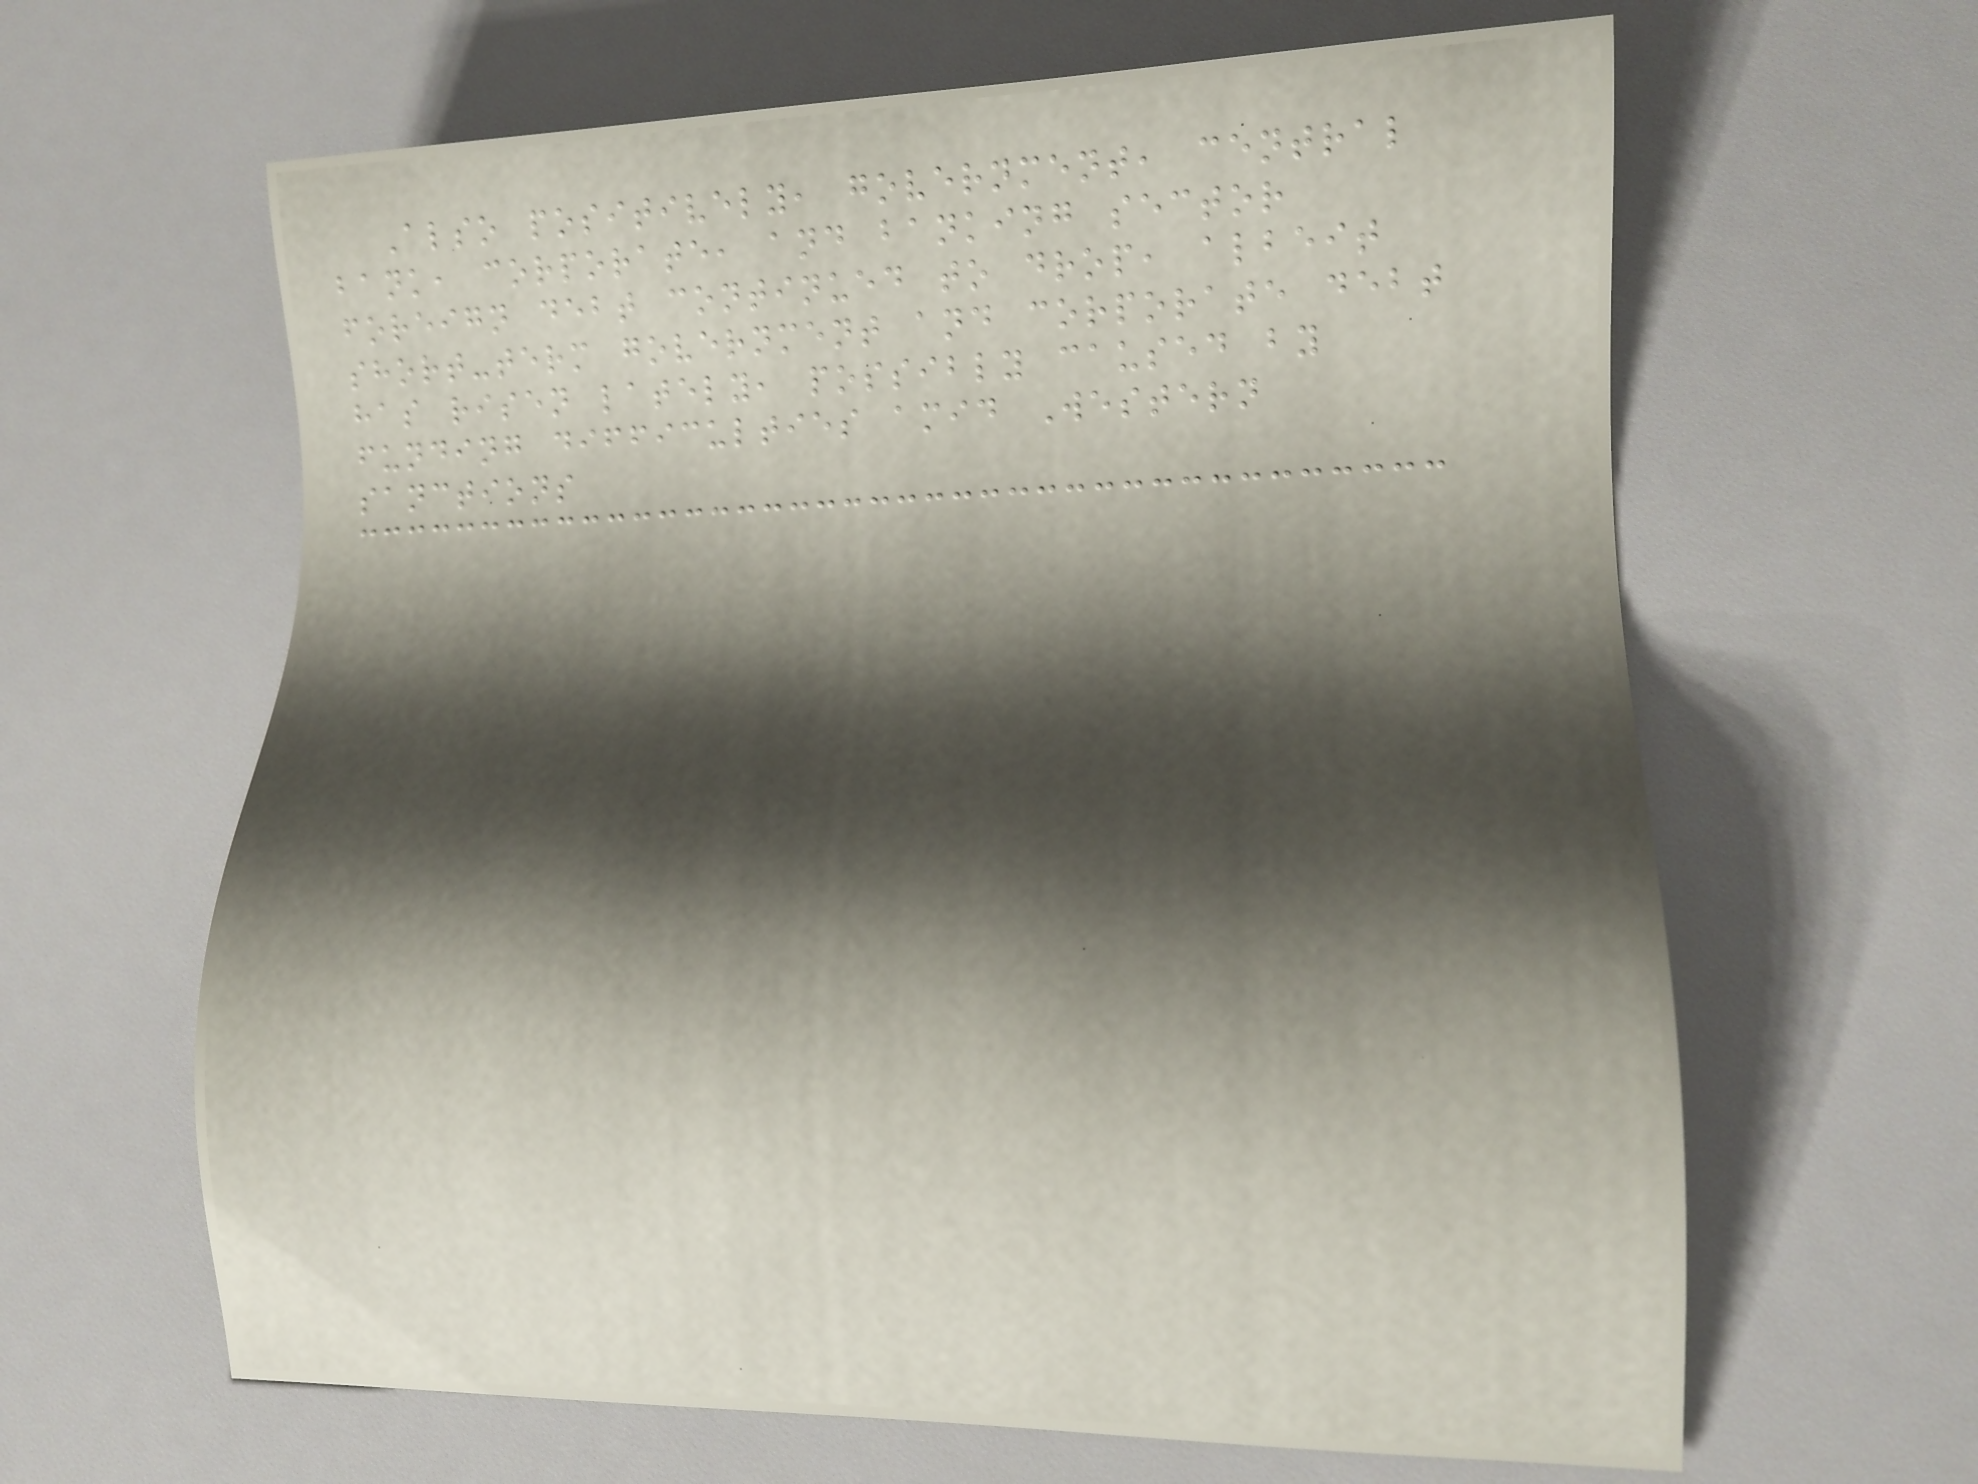Also positively, government, central
bank, corporate, and banking sector
foreign debt continued to drop, albeit
short-term government and corporate debt
has risen lately, possibly caused by
funding difficulties amid Western
sanctions
